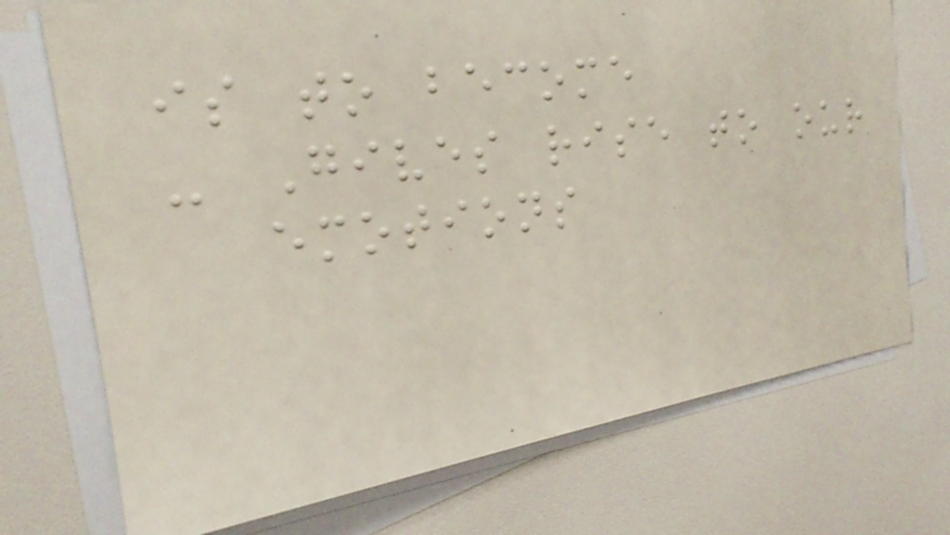is to become
- Gives rise to our
emotions
